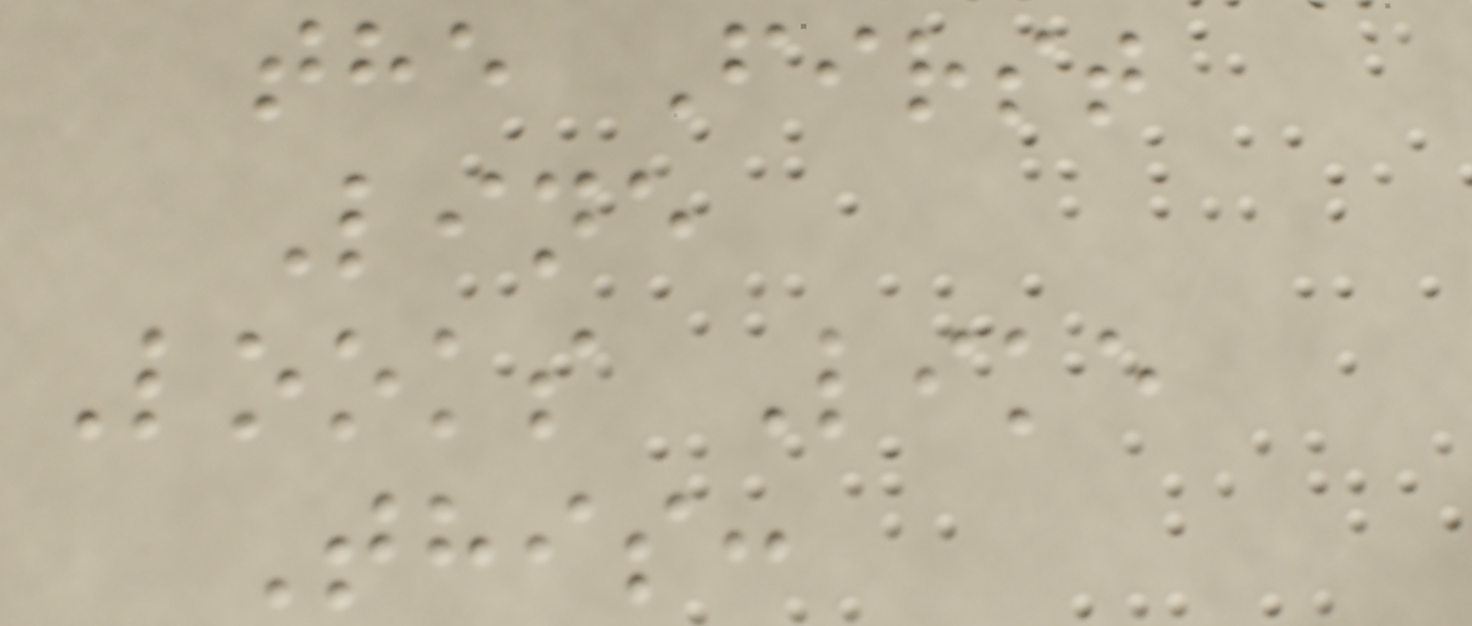the First
Line
Looks Like
This:
